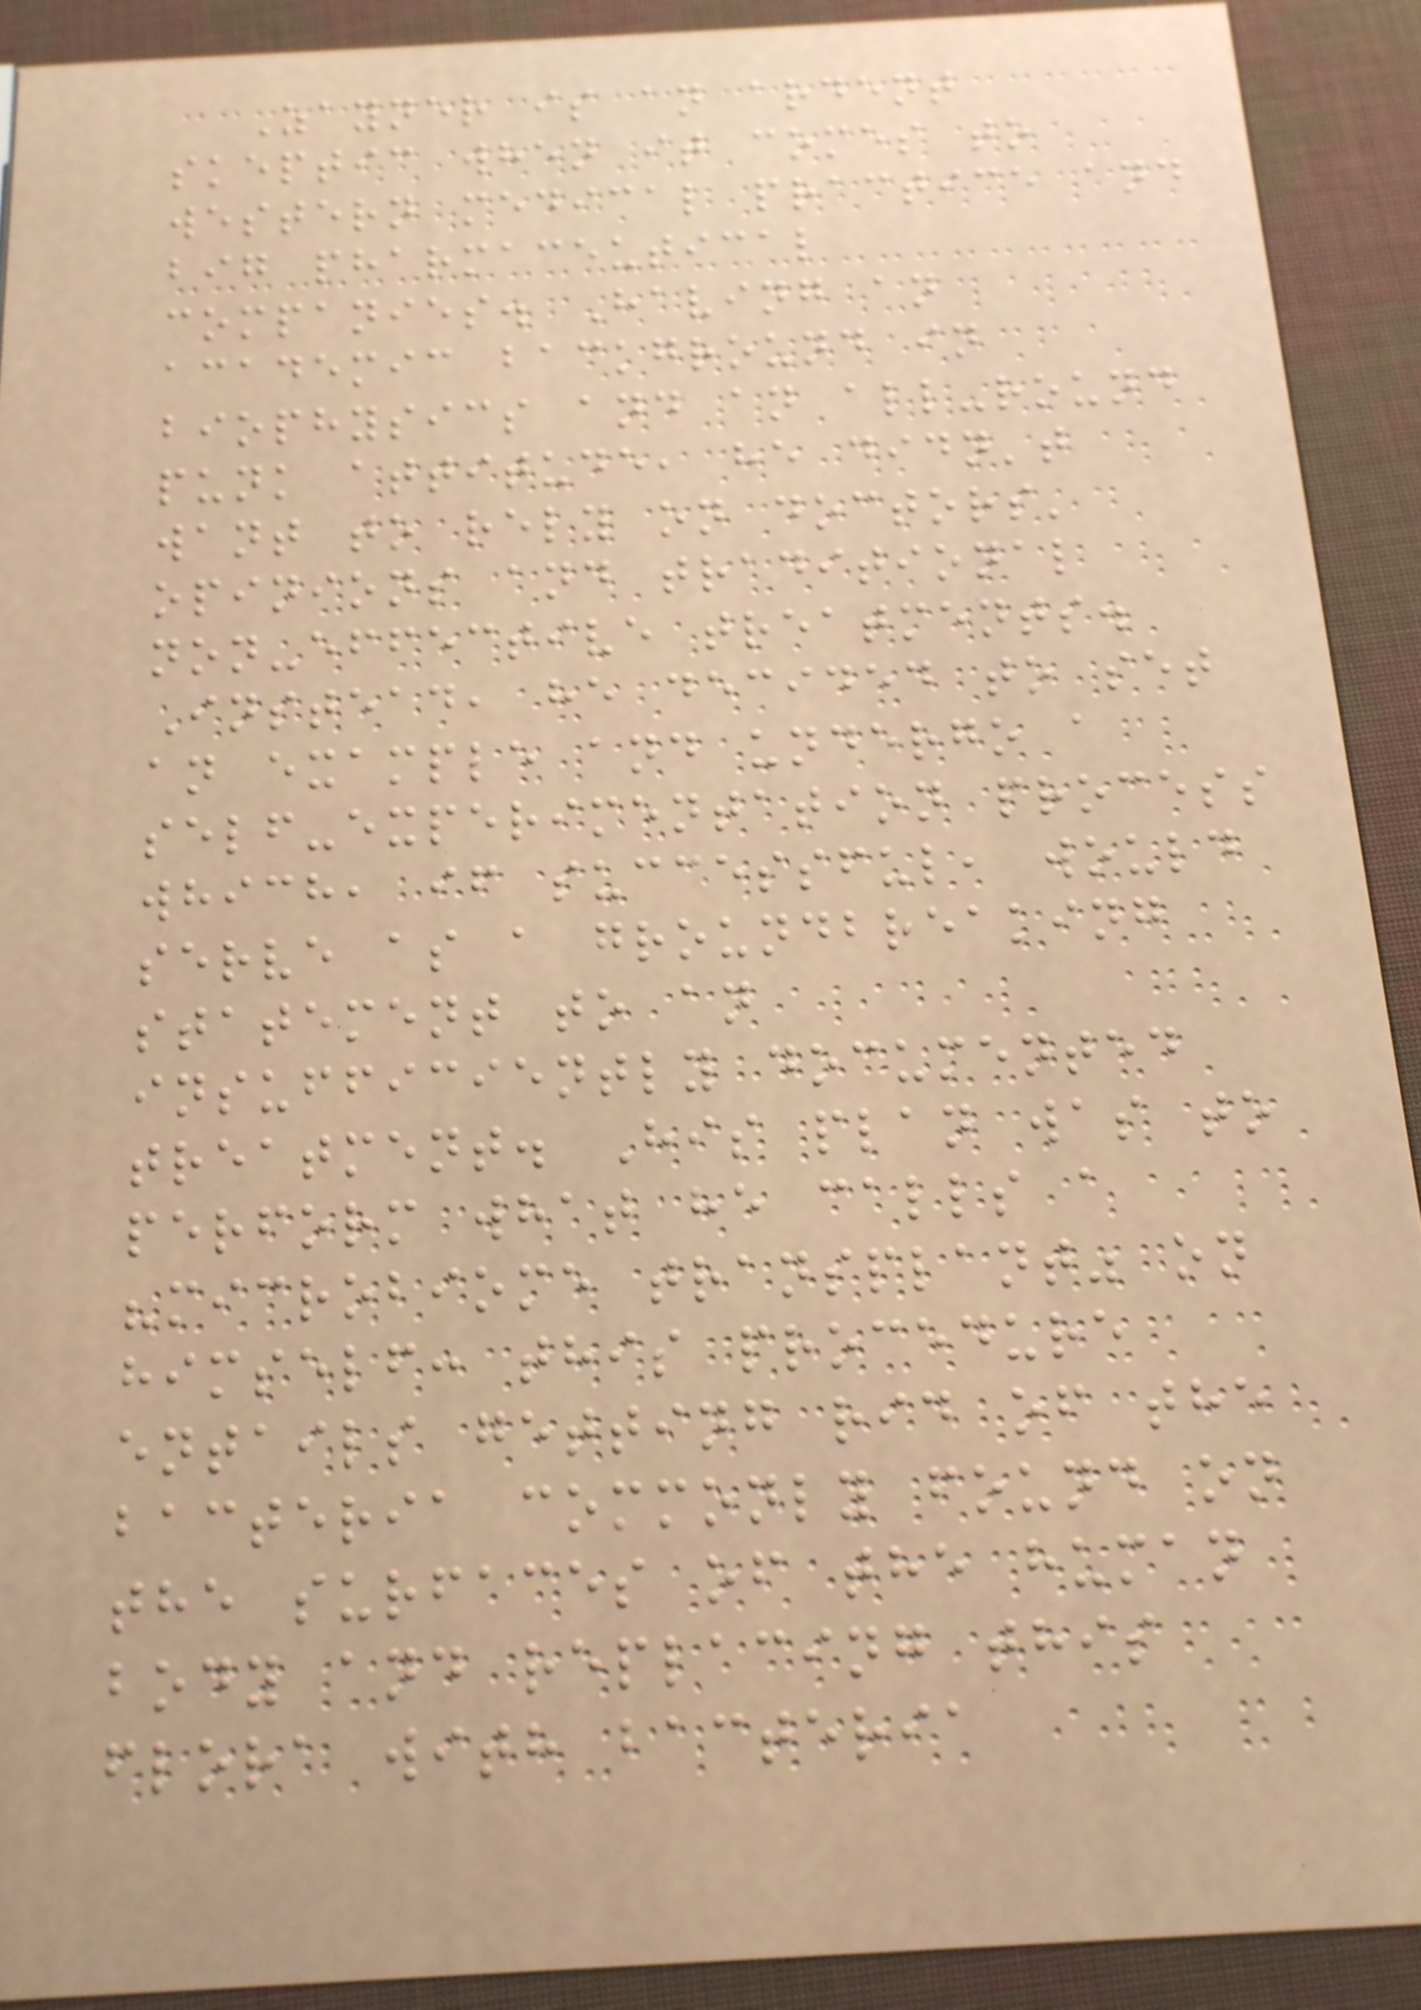Zayner is an ardent
skeptic when it comes to
western medical practice and
big pharmaceutical
companies. Having an
academic background in
biophysics and an all-round
punk attitude, he didn't
want to rely on doctors'
opinions and traditional
non-effective treatments.
Instead, he decided to set
an example and undergo a
self-experimentation process
which, if successful, would
serve as a groundbreaking
statement to an
insufficiently documented
treatment. His plan was to
perform what he calls a
"microbiome transplant" on
himself: this procedure
entails getting rid of the
bacteria commonly found on
the surfaces of the human
body and replacing this
flora with bacteria
